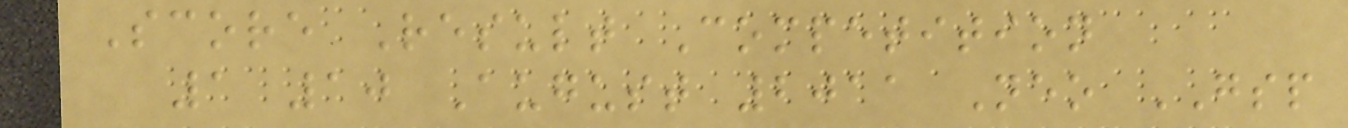Score Result Competition
1 10 August 2011 Neo GSP
